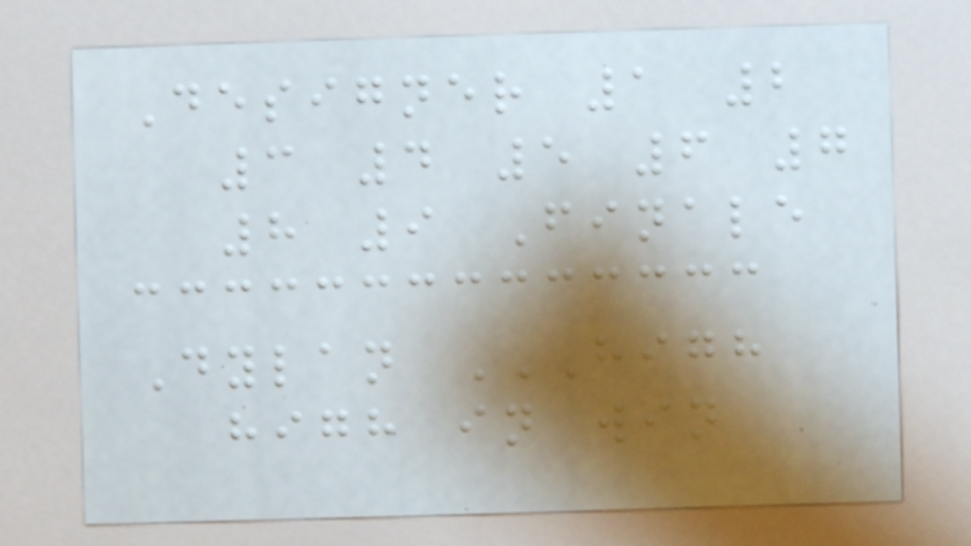Designer 1 2
3 4 5 6 7
8 9 Finale
Dylan HIGH
HIGH IN WIN
